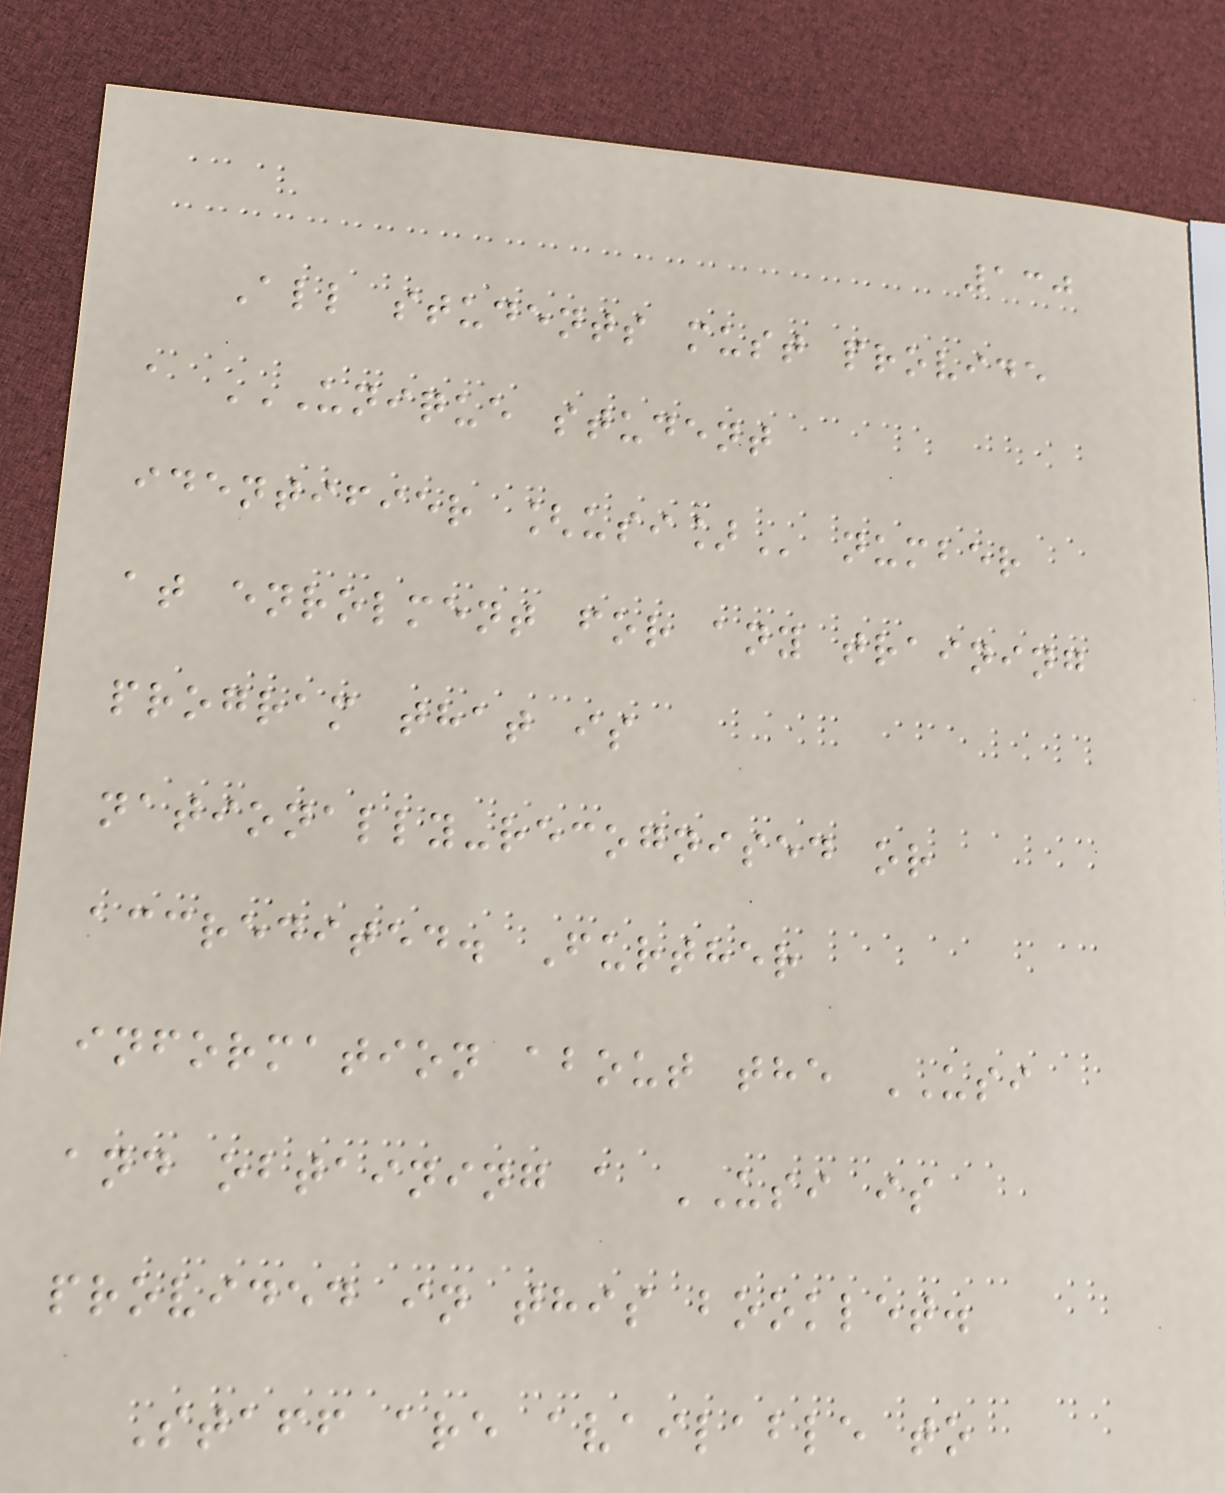130
All students must provide
a UNIQUE STUDENT
IDENTIFIER [USI] number
at enrolment for any training
program that is
nationally-recognised or
accredited. Further
information about the USI
and obtaining a USI is
provided in this booklet.
Staff are available to
